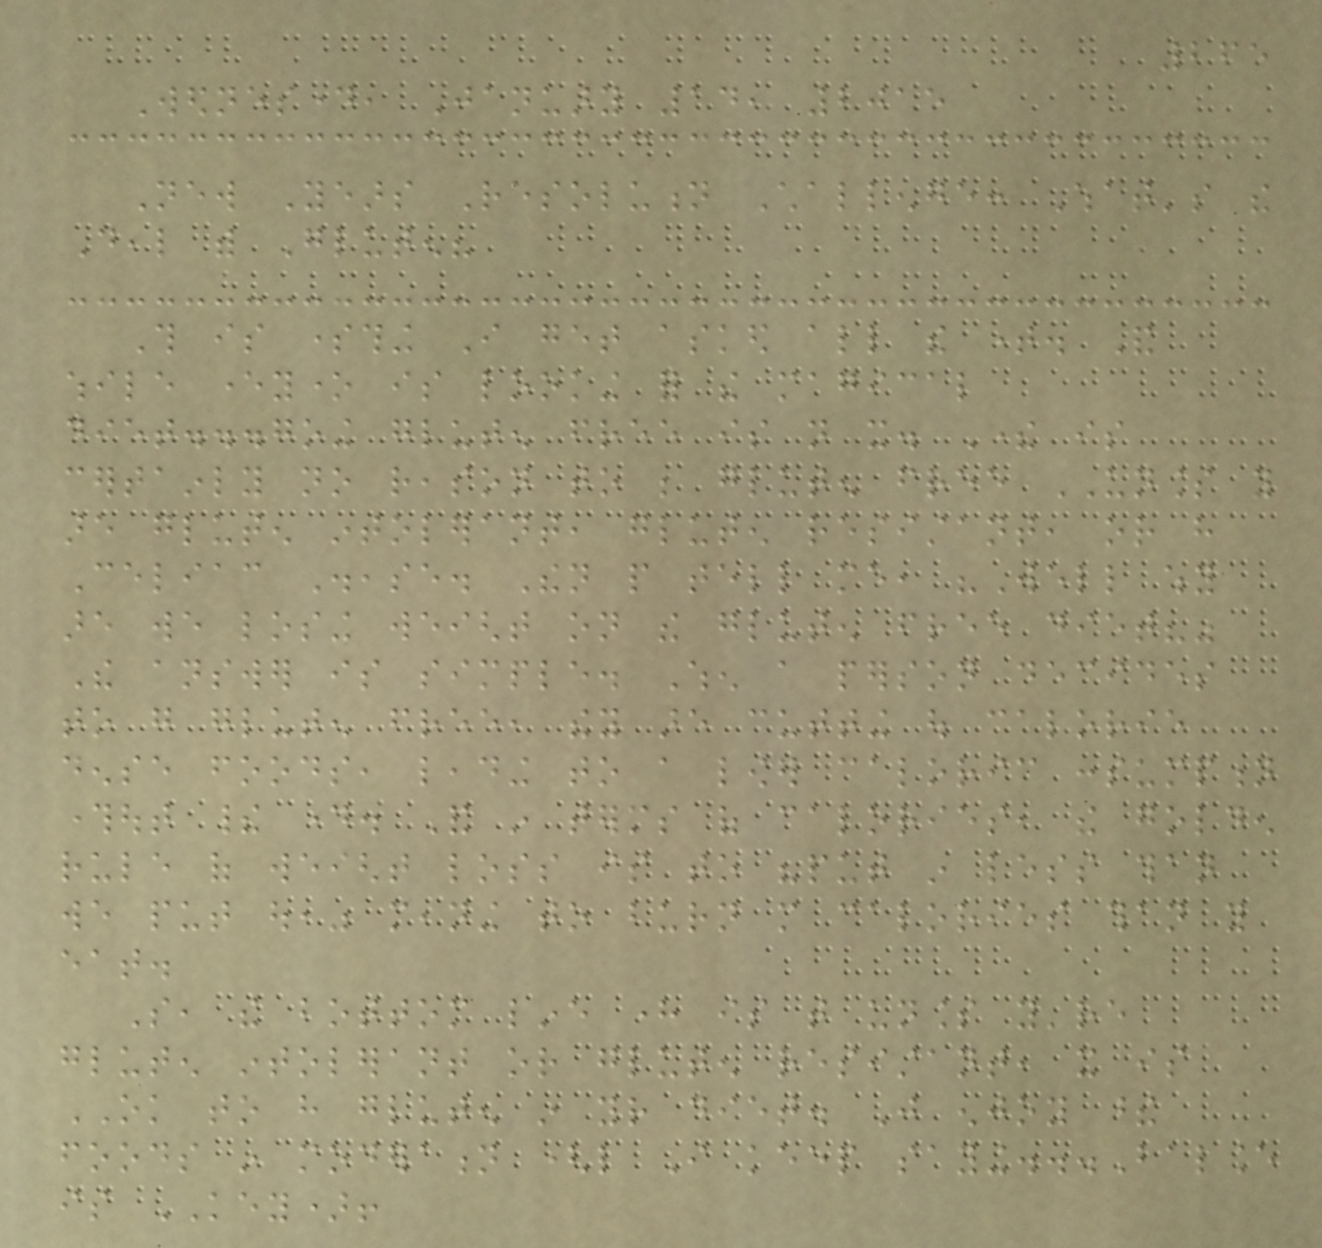265
Wednesday, January 14, 2015
New Years Resolution Challenge: What's the
Deal with Gluten?
This is something I get asked all the time. And
while everyone is looking for the magical
diet...going gluten free is not it. There is
certainly no reason to be gluten free UNLESS you
are gluten intolerant, gluten resistant, or have
Celiac Disease. Then people tell me, "Well why
are we losing weight on the gluten free diet?"
The answer is simple. When a person decides
to go gluten free, they are cutting out calorie
dense foods, leading to a lower caloric consumption
throughout their day. And in terms of calories, the golden
rule of weight loss is to "put in less than
we put out," meaning to burn more calories than you
eat.
So, the bottom line here is that unless you're
gluten intolerant or gluten resistant, it is
OK to have gluten in your diet. Just enjoy these
foods in moderation (like I keep saying...Balance
is KEY)!
